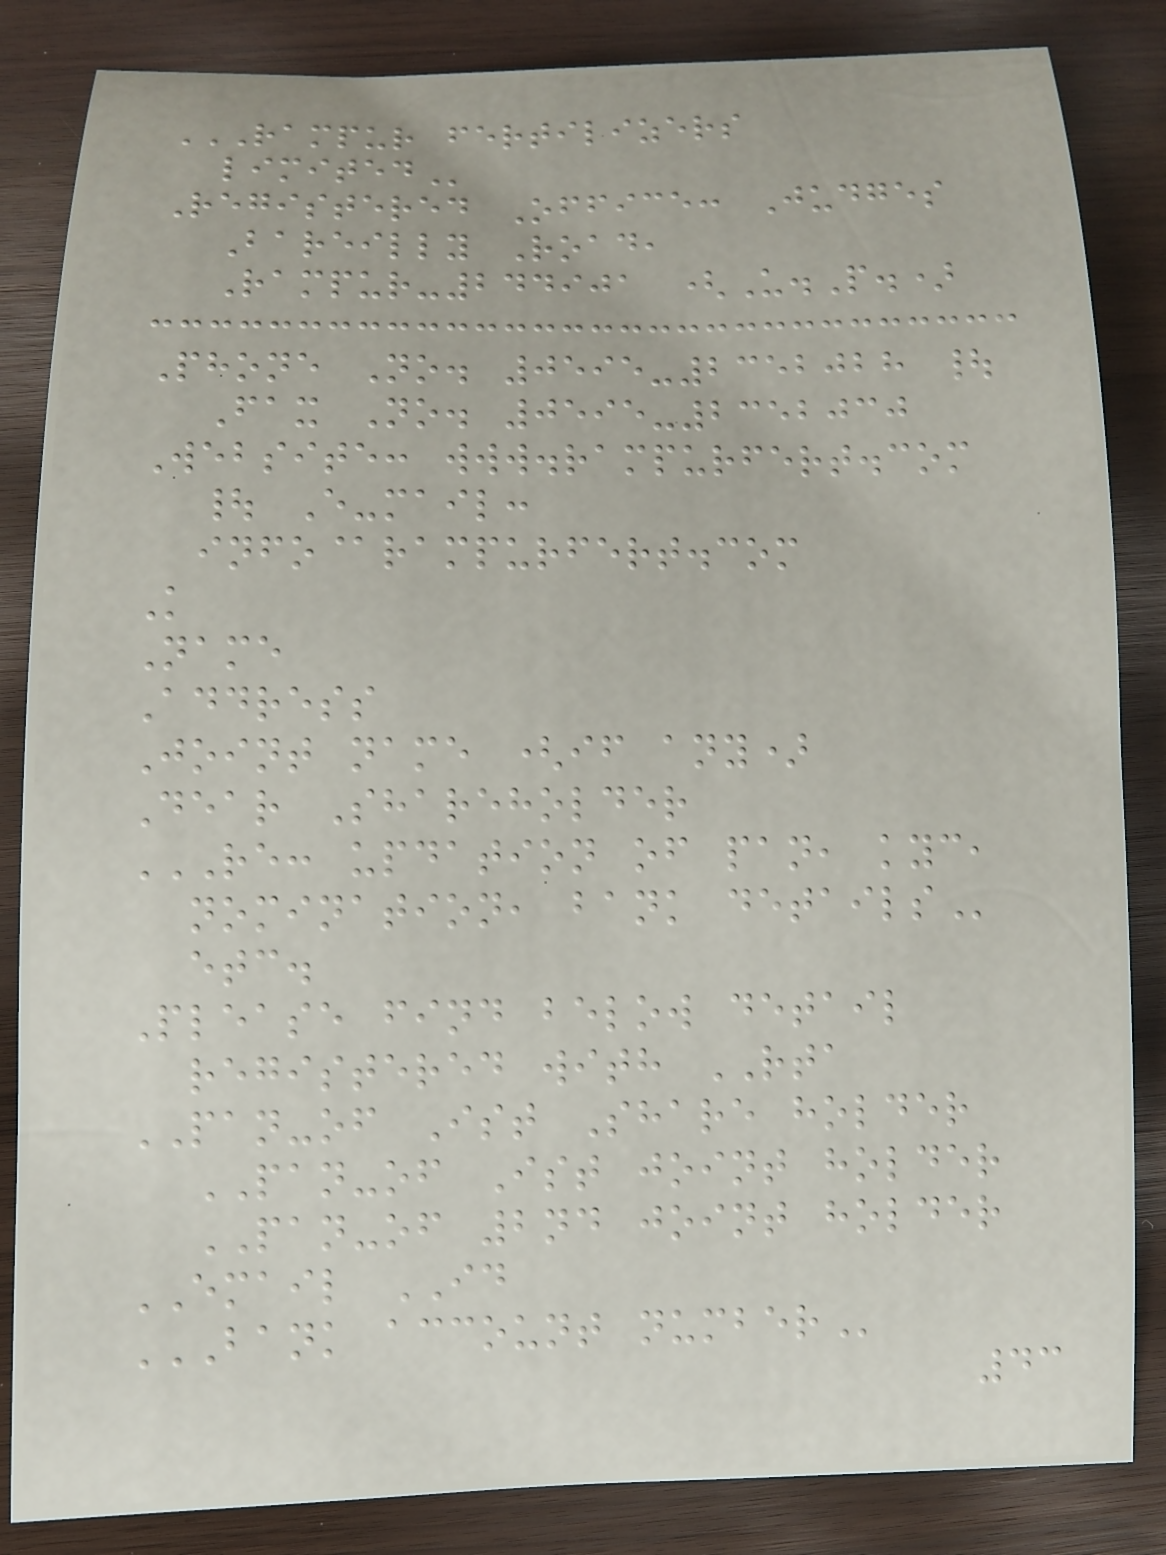RAMPUR FERTILIZERS
LIMITED
Registered Office: Judges
Bareilly Road,
Rampur-244901 (U.P.)
Phone No. 0595-2352028 |
Fax No. 0595-2352030
Website: www.rampurfert.com
| E-mail:
info@rampurfert.com
K
Name
Address
Joint name (if any)
Dear Shareholder
RE: UPDATION OF PAN, KYC,
NOMINATION, BANK DETAILS
etc.
Please find below detail
registered with RTA
PAN-of Ist Share holder
PAN-of Ist joint holder
PAN-of 2nd joint holder
EMAIL ID
BANK ACCOUNT NUMBER
43
